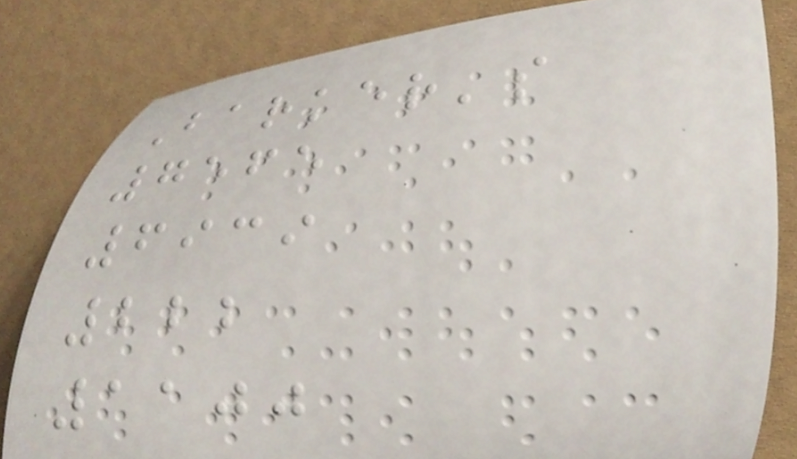Barker's
7565
6939
222
1100
